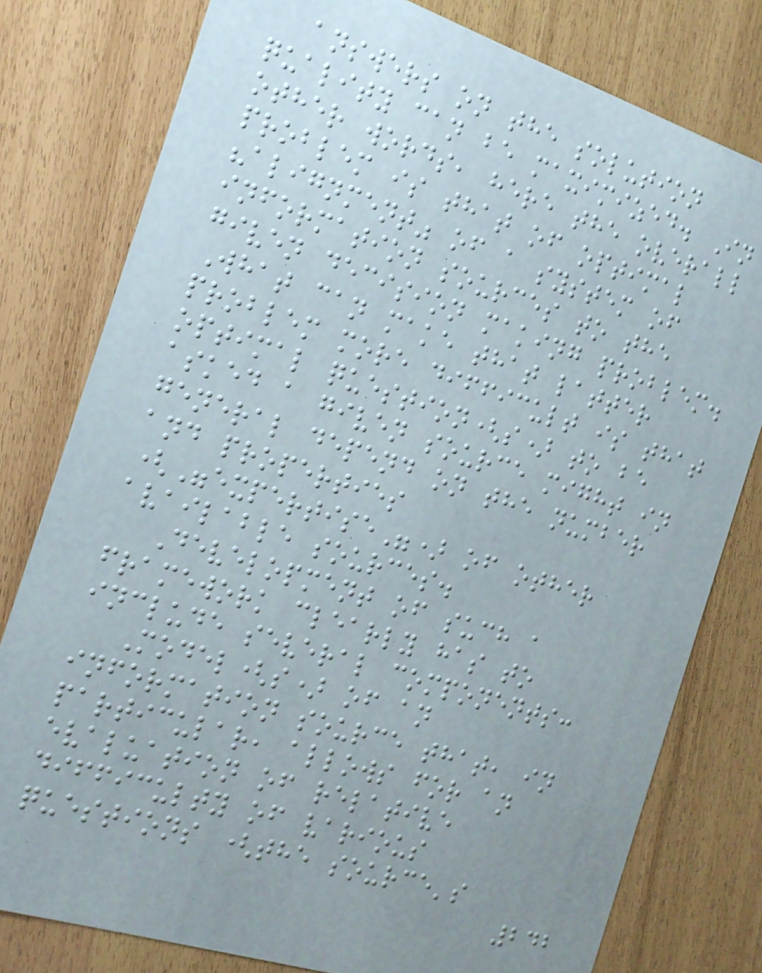answers on the solution
quality can be maximized. In
other words, here the overall
problem is that of optimal
"alignment" of a system of
information sources to the
given decision making problem.
What can make that latter
problem more difficult is that
optimal question(s) to be
asked a given source might in
general depend on the number
and properties
("expertise") of other
available sources.
Development of such a
framework clearly has to
include several components:
Model(s) of an
information source that, in
particular, allows for an
evaluation of relative
difficulty of various
questions (the source's
242
